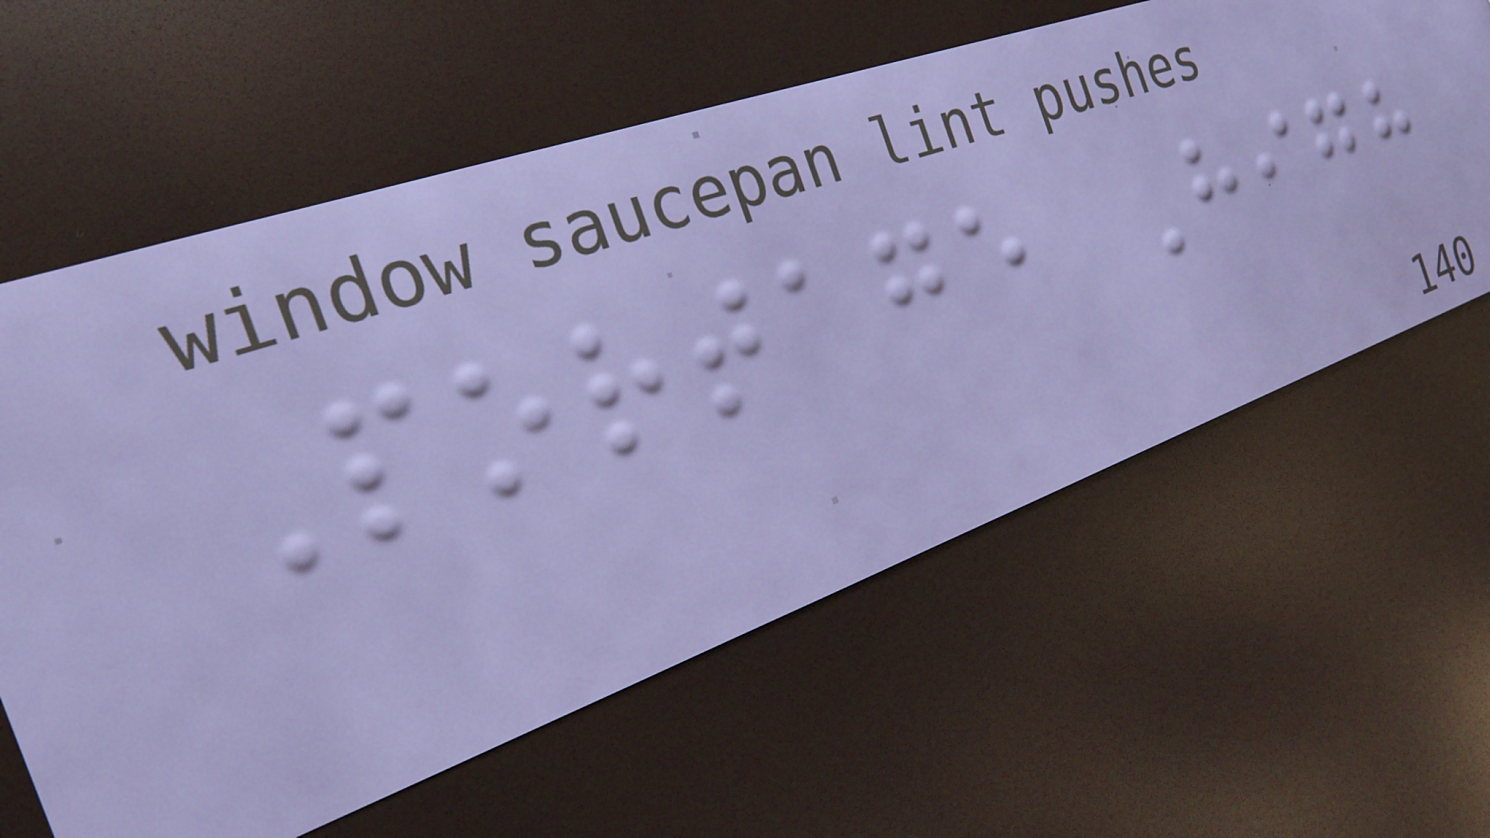Portage High
